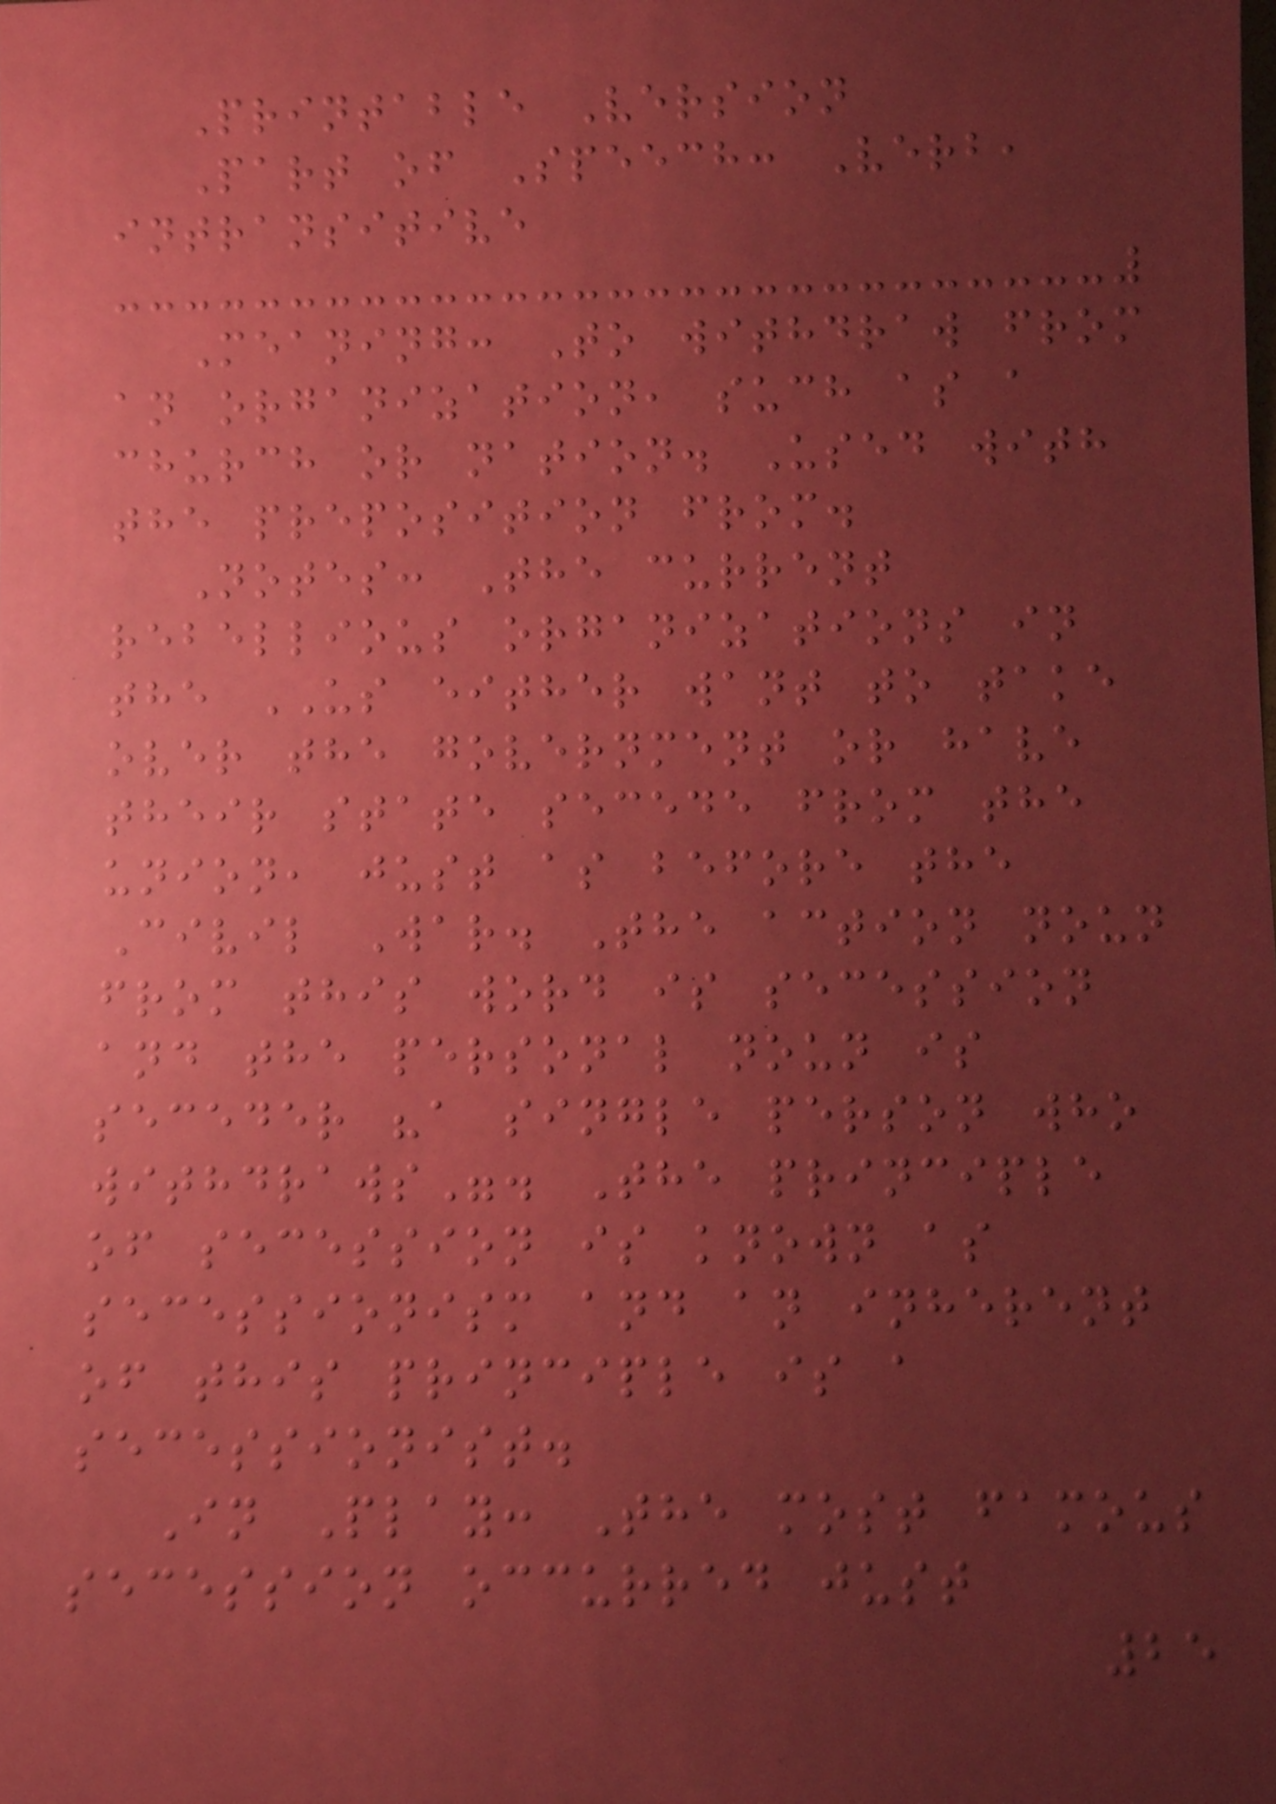Printable Version
Part of Speech: Verb,
intransitive
Meaning: To withdraw from
an organization, such as a
church or nation. Used with
the preposition from.
Notes: The current
rebellious organizations in
the US either want to take
over the government or have
their state secede from the
union, just as before the
Civil War. The action noun
from this word is secession
and the personal noun is
seceder "a single person who
withdraws". The principle
of secession is known as
secessionism and an inherent
of this principle is a
secessionist.
In Play: The most famous
secession occurred just
25
